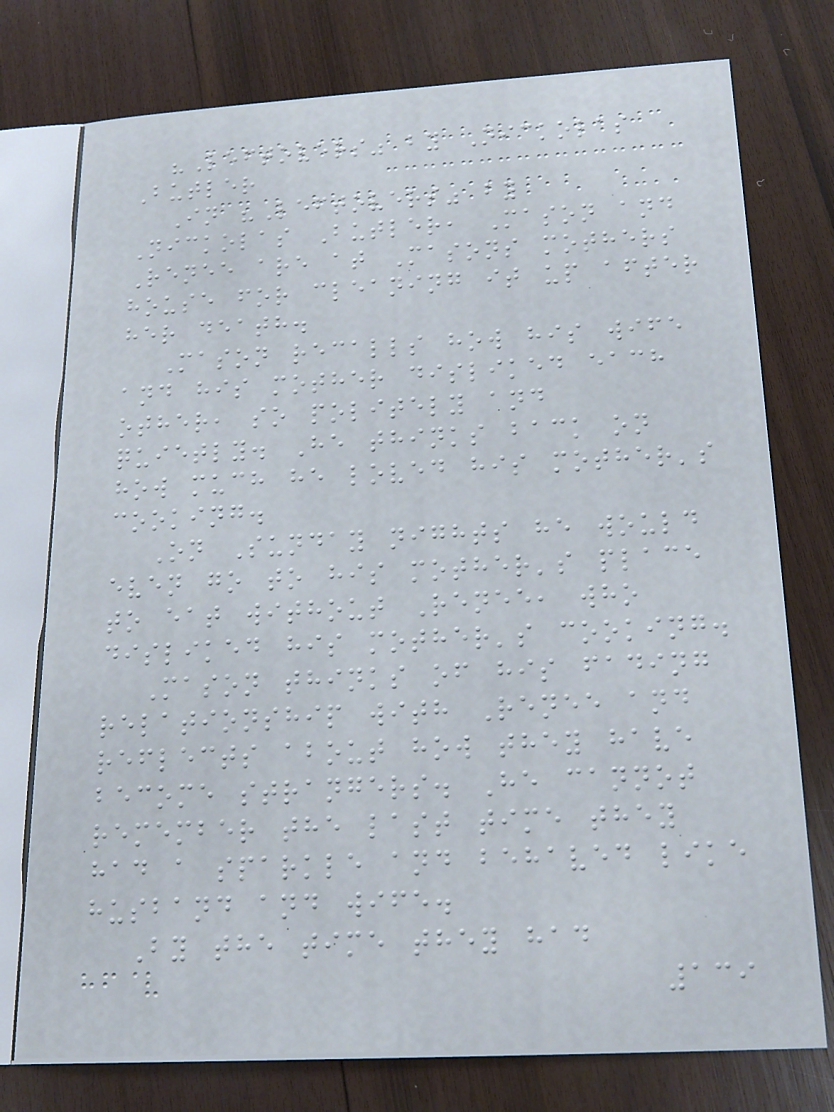"Leftovers" by Nickolas
Butler
In "Leftovers" by
Nickolas Butler, Mason and
Renee are at Masons mothers
house for cleaning it up after
her death.
Mason recalls how his wife
and his mother disliked each
other, so politely and
quietly. He thinks back on
how much he loved his mother's
cooking.
On Sunday nights he would
even go to his mother's place
to eat without Renee, who
disliked his mother's cooking.
Mason thinks of his fading
relationship with Renee and
reflects about how they have
become strangers. He cannot
remember the last time they
had a sparkle and behaved like
husband and wife.
By the time they had
139
